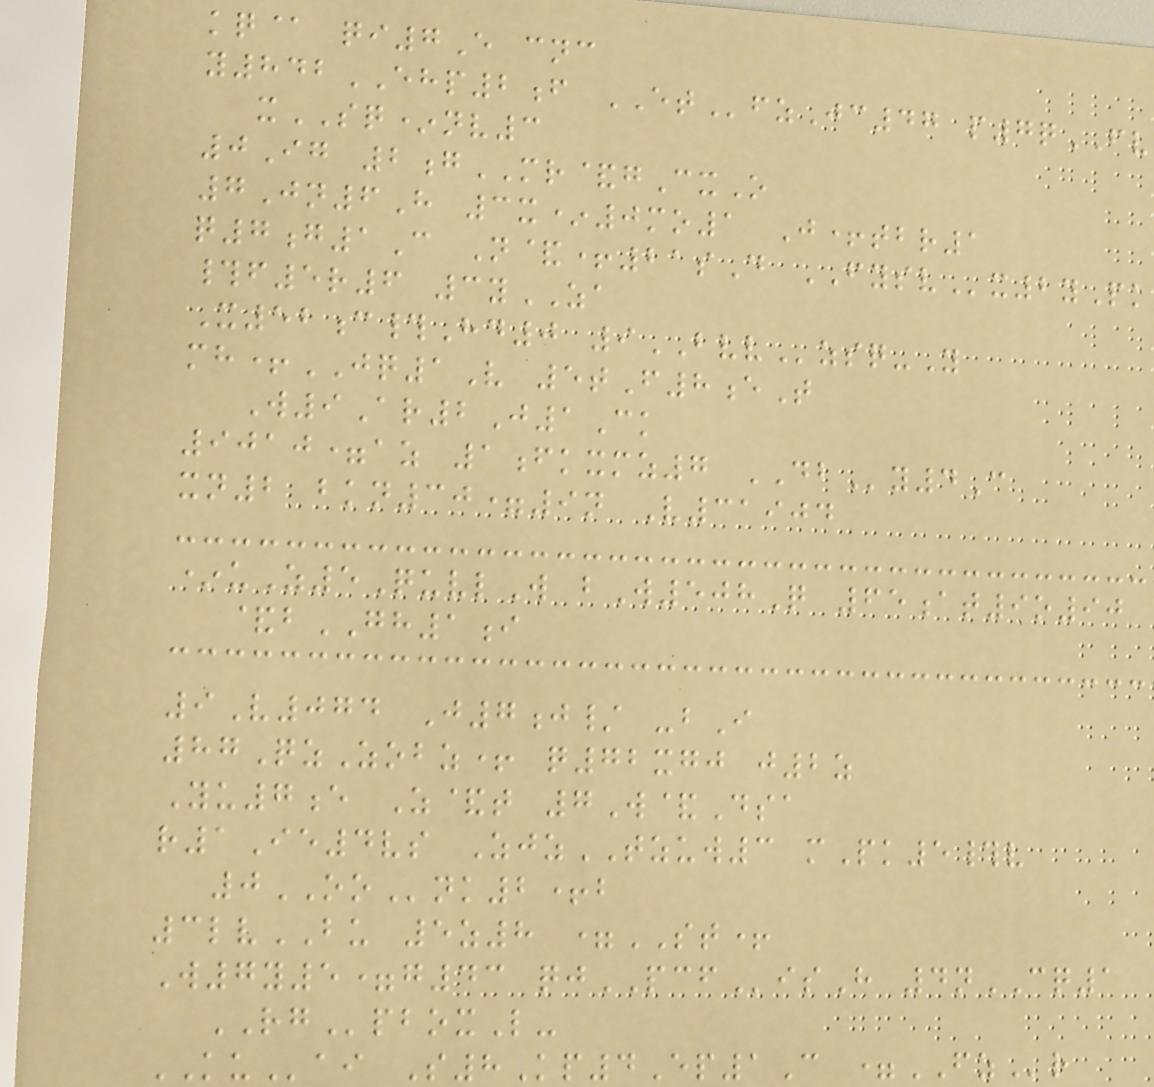kq@ qi7E cnc
y842EHP2f ETfzJc47 p7qFV
xSQ*nv3
0Ig 2gMR&gCxO
7Jn6H 3x*0mo1 J+tbr1
q7g1C N&+21sD FYSVx2yPk
#f5r6 3yZA
X52c#Hd0 9BVVzsq-Y
mh+JQ1V 5tF8eT
W9Ar2J1Ck
9010=az 1fkxmz7 DBy4C
xn2 bkn30=9n V31904
*uZ5QuvlW bW508Q 65at9o90
&bGH1i
9V074 J7j/ -bI
87QzZobz+ q72xgj j2z
Yu7e Z&t 7W&Dsa
r1Ie4vs ZjzTZUW3 mPk5#v
0OOnk2+b
3lvBU 5z8 =ST+
W7y5=g43 qjPCFisH 4nCQ1
RGpboxL-
KUai S8Kp4Ep1C =FZr
